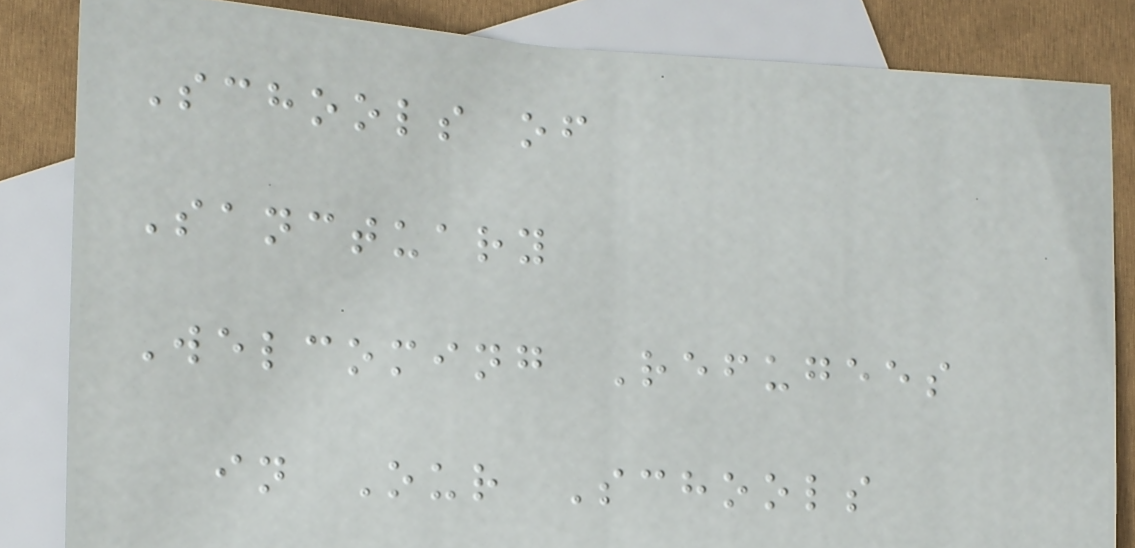Schools of
Sanctuary
Welcoming Refugees
in Our Schools
